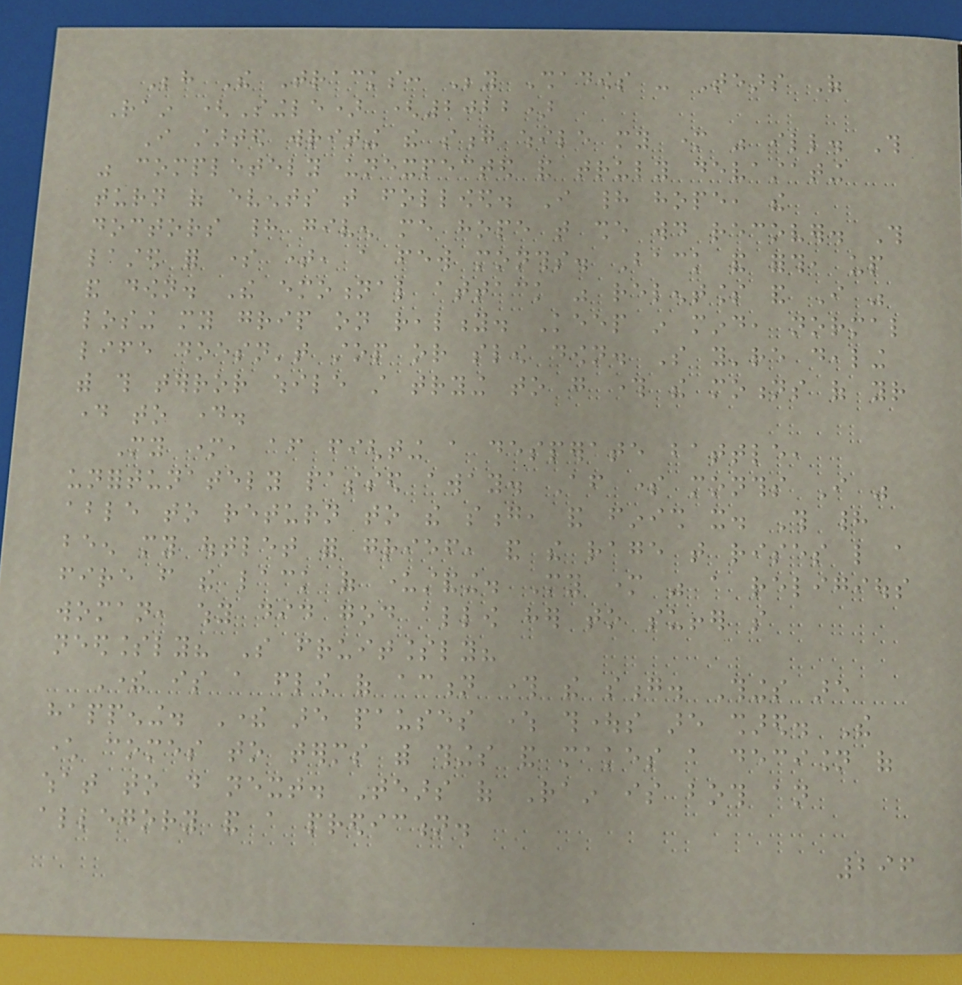Behind The Tracks: Beyond Shadows - Tears Of
Rain (Single) (2022)
I started writing the song while my mother was ill. This
was completely unexpected and truly devastating
turn of events that followed. I had hope, the
doctors had given me hope that she would recover. This
lasted for some time, a few months. Back and forth, up
and down. The emotional attack was relentless and I was
losing my grip on reality. Keep in mind, normal
life doesn't stop or slow down. So you're dealing
with this terror while still trying to go through the motions of your
day to day.
My mother, after fighting a desperate battle,
unfortunately passed away. After some months I was
able to return to the song, and finish it. This had
been my outlet for grief, and the rage that rises like a
fire from the lack of understanding. My mother was a religious
woman, why did god allow her to suffer so
needlessly? So fruitlessly?
There is a flow of action through the song. Things are
happening. There are pauses where thoughts are shared. The
character comes to terms with things and makes a decision of
what to do next. Tears of Rain is both an
allegory and a prediction.
296
